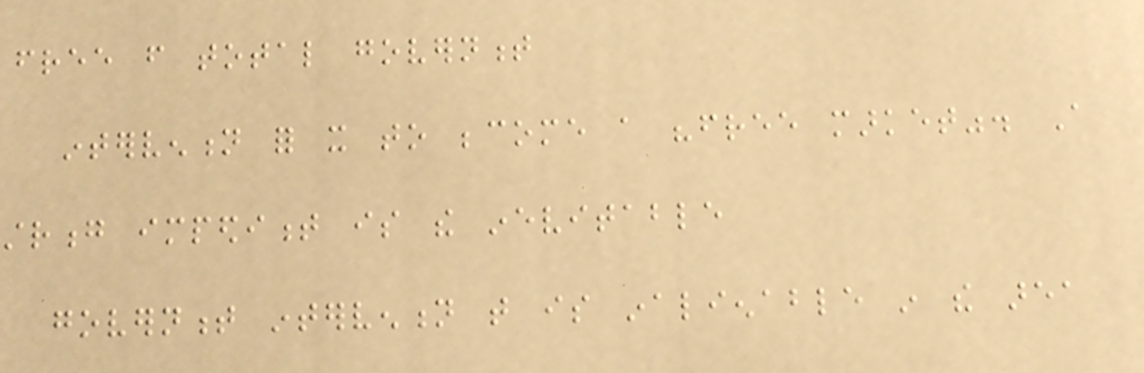free from total government
intervention for it to become a "free market". A
strong impediment is the inevitable
government intervention that is inalienable in the area
